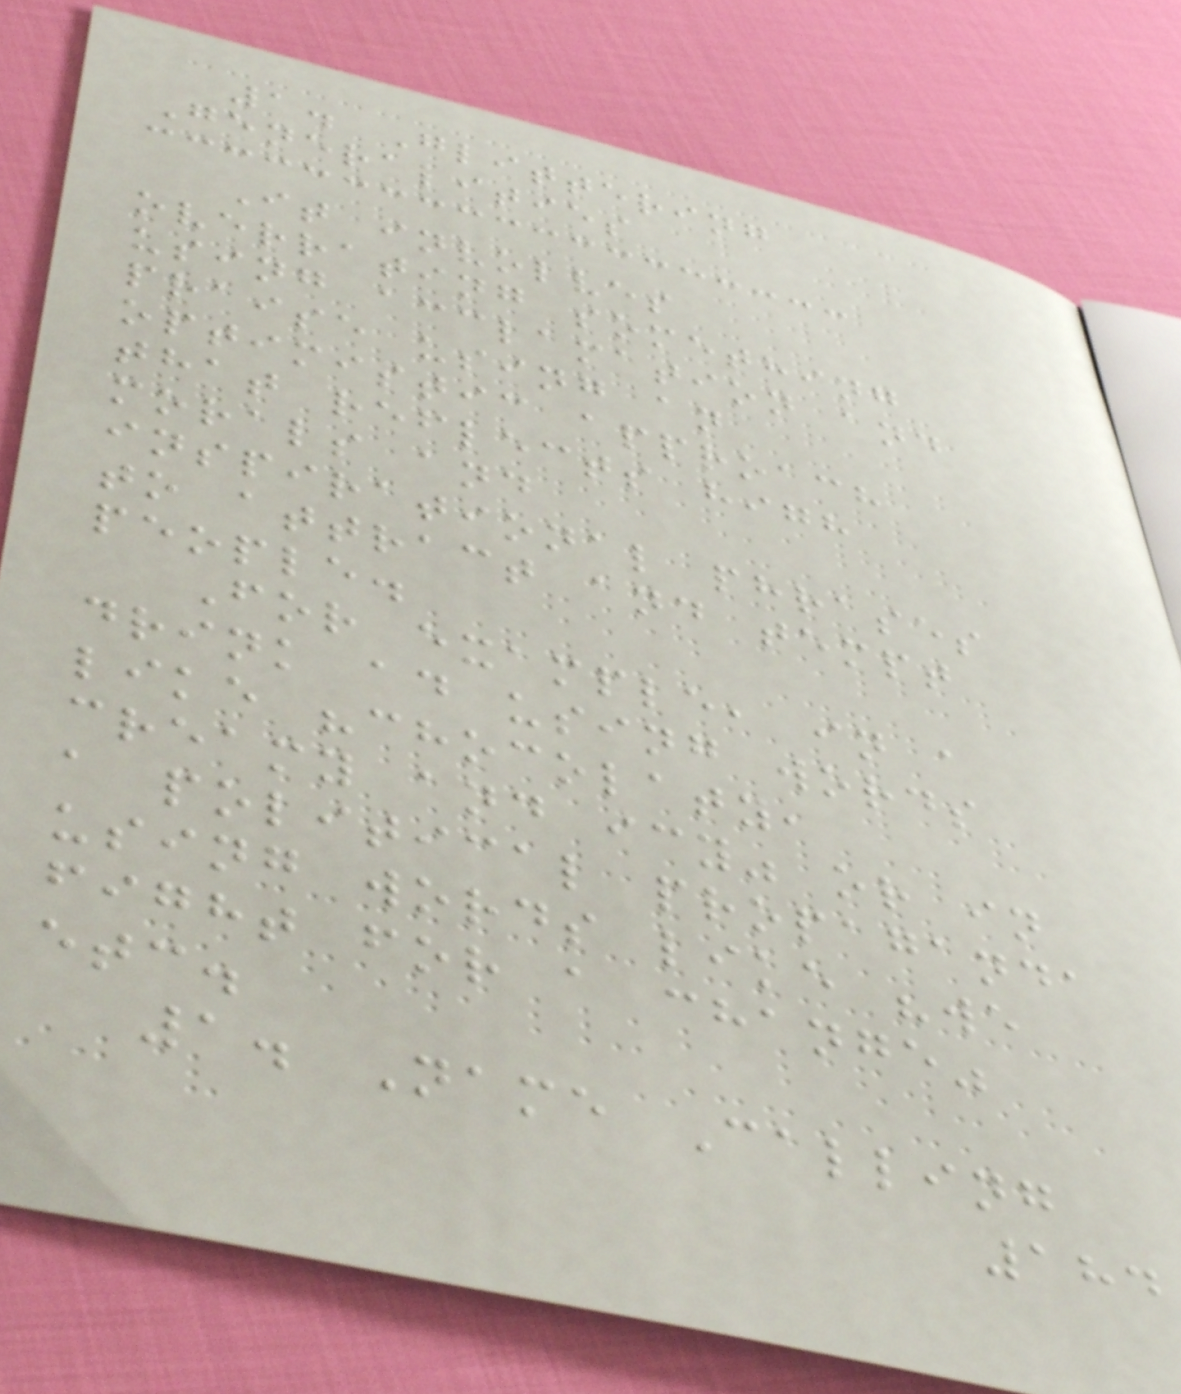1. Glittering
Generalities
It involves
overrating something
using acclamation and
praise using an
optimistic approach
that reflects high
morals and
inspirational phrases
to attract and tempt
people.
For example, in a
drink ad using words
like "chocolaty,
creamy and icy" or in
a political propaganda
using words like "we
fight for a change"
etc.
1. Name Calling
184
